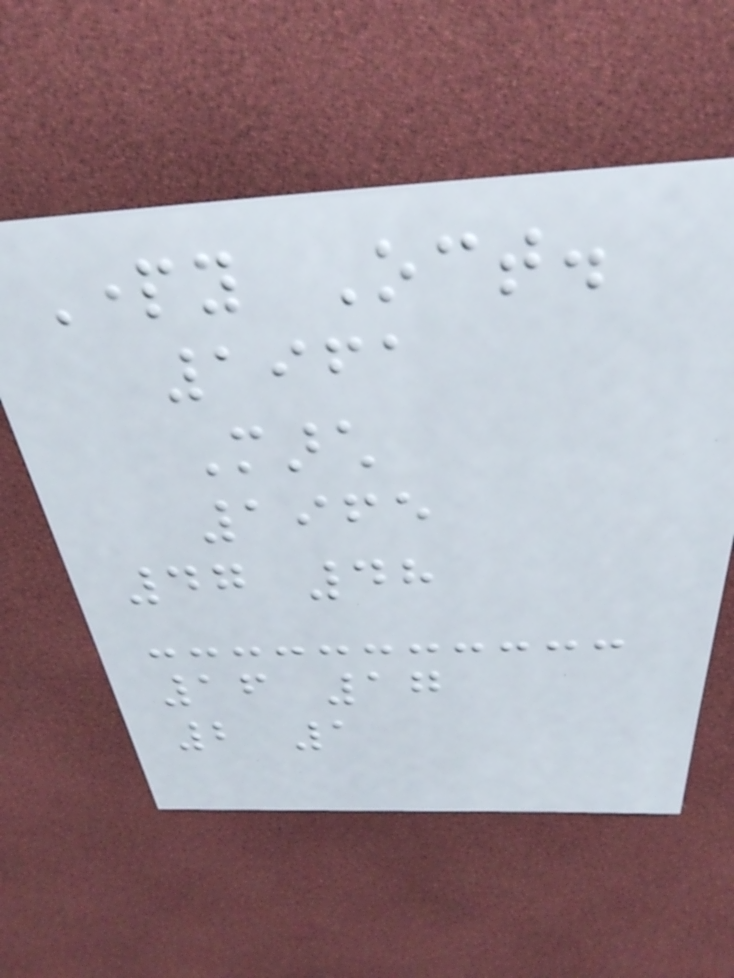Party Oct.
1961
March
1965
47 48
16 17
2 1
